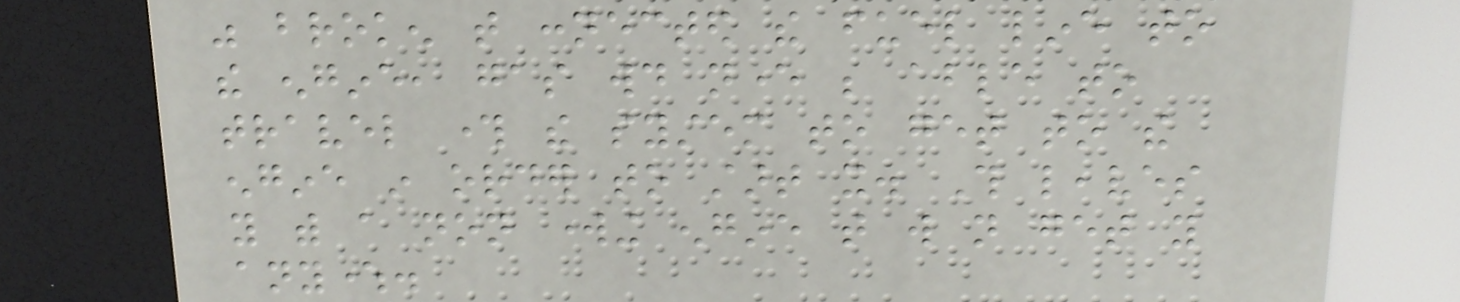was broken that connected the fuel line to
the engine, gas would never be able to
travel through the system to get to the
engine in order to start it. This leaves
you with a non working engine that will not get you
anywhere.
